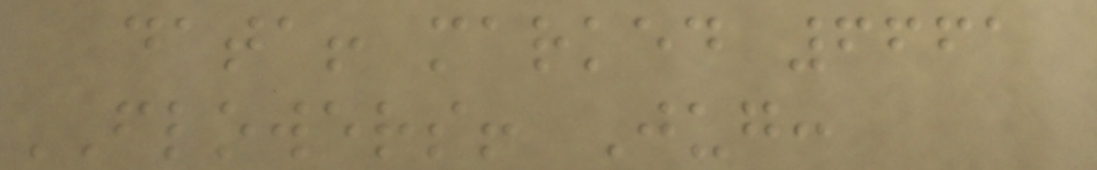data! marked 6661
FLOWERS! Jug:
